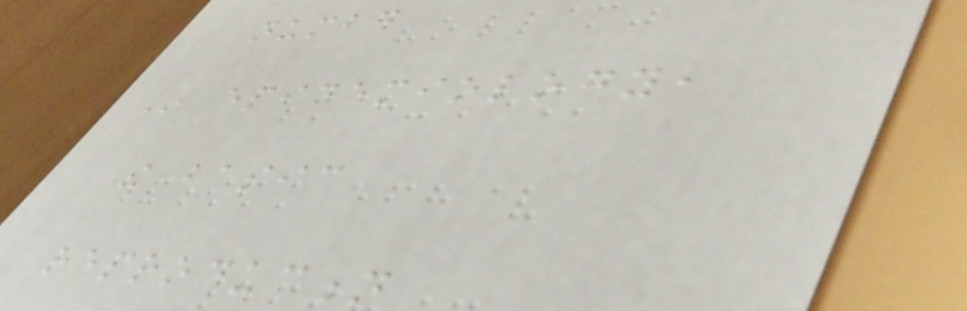number
In epidemiology,
the basic
reproduction
